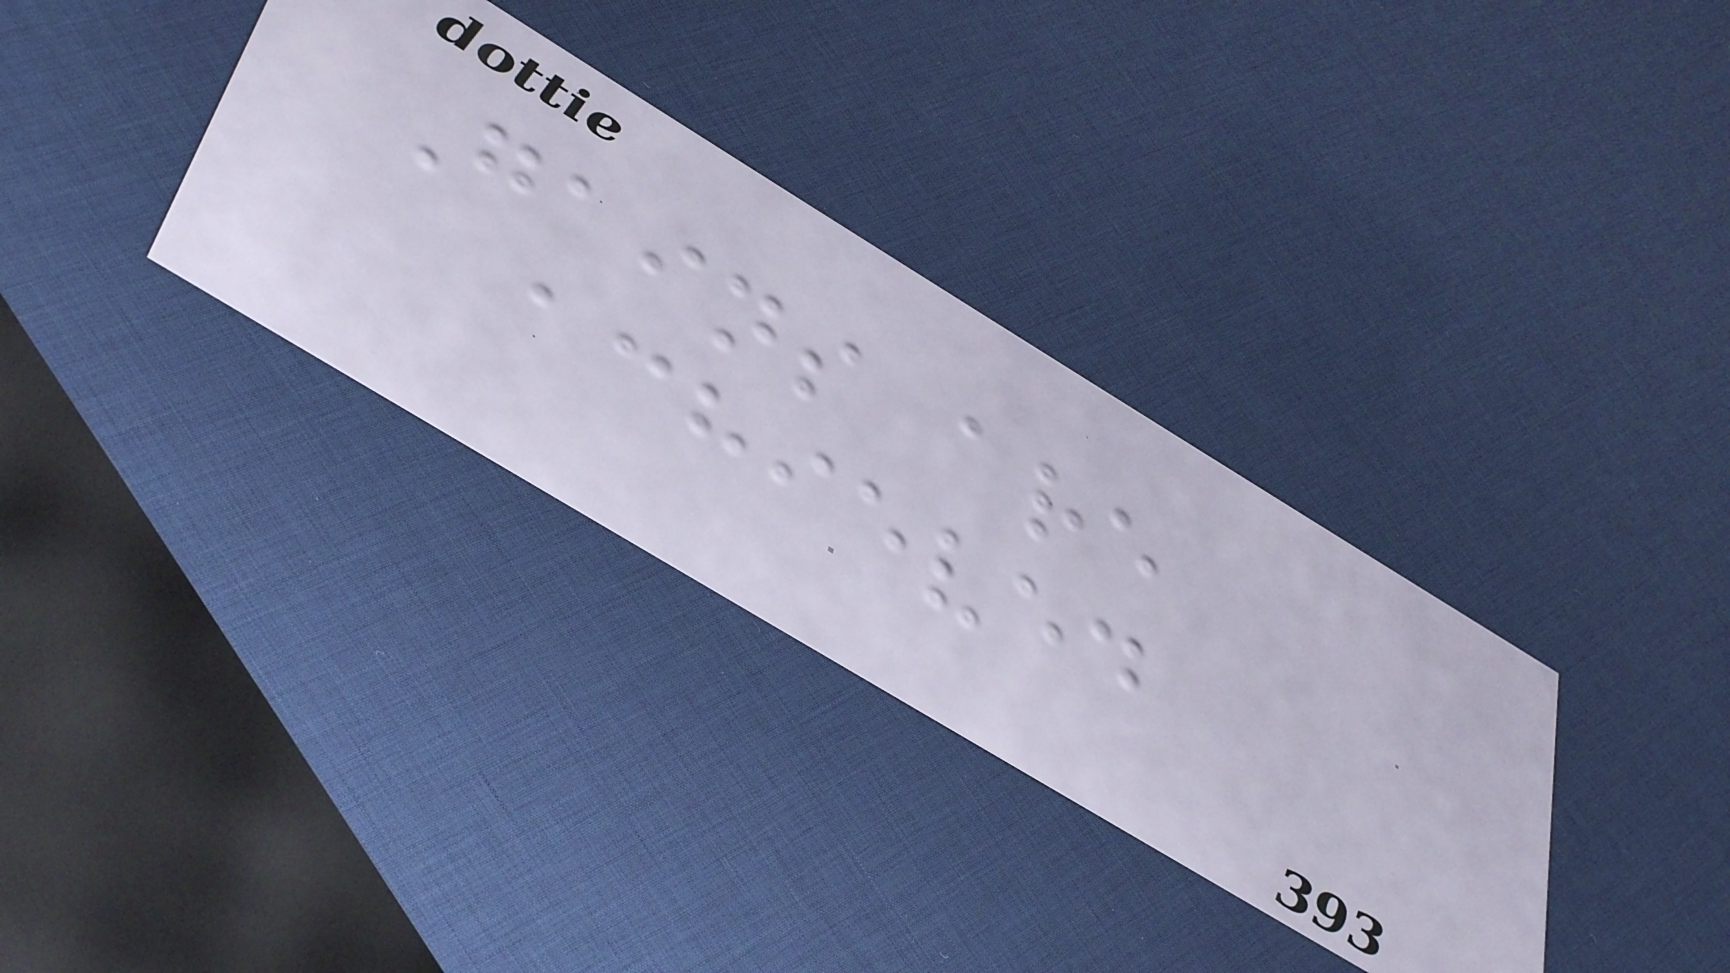Gains are
achieved
